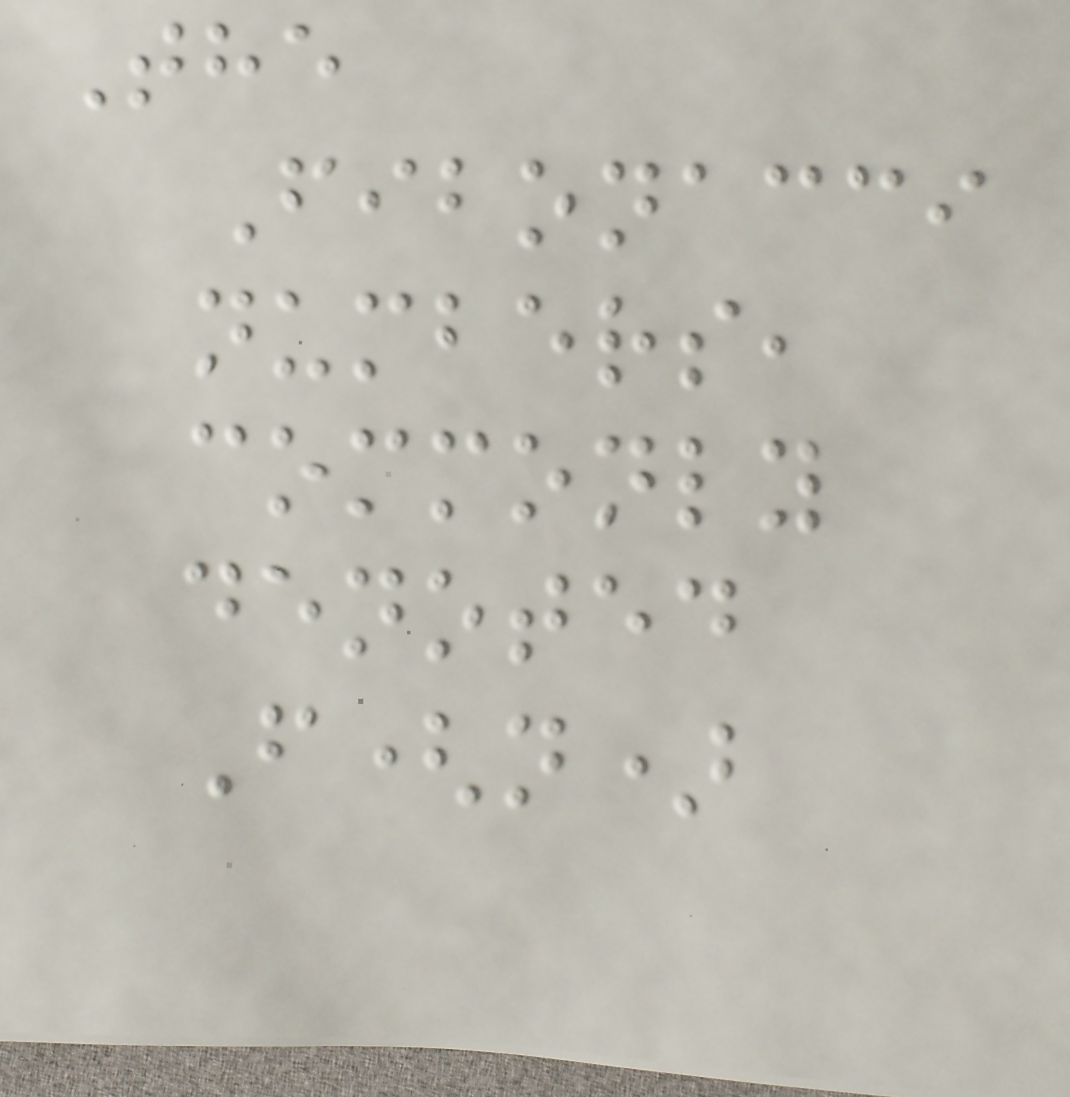The
Fibonacci
numbers,
commonly
denoted
F(n)
